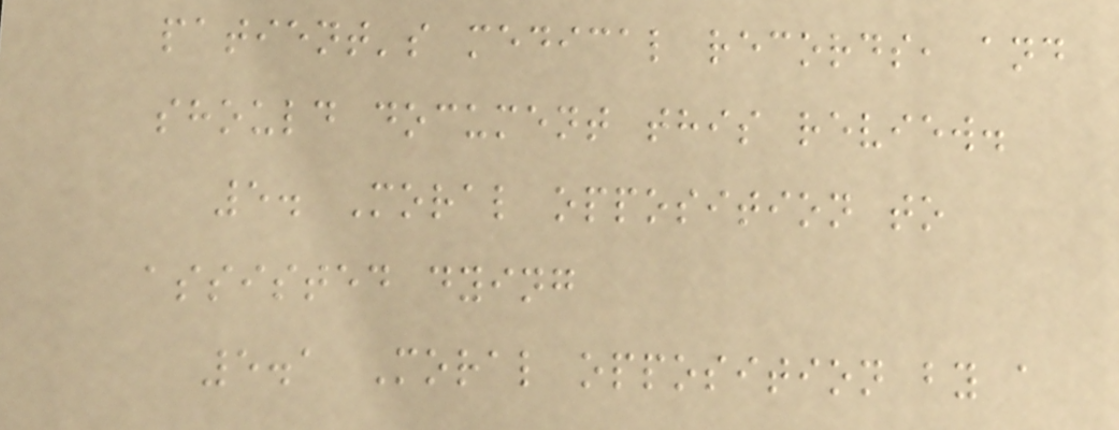patient's medical records, and
should document this review.
5. Moral opposition to
assisted dying
5.1 Moral opposition by a
